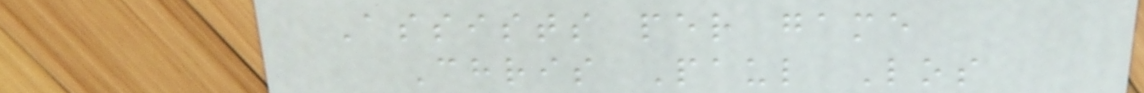Assists per game
Chris Paul Los
